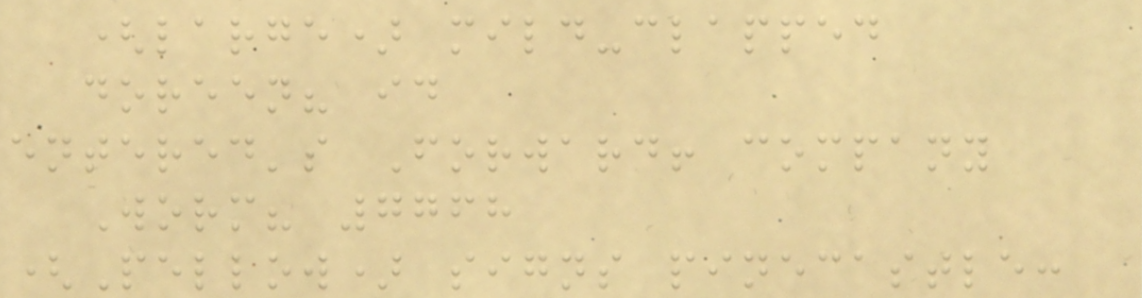(large) mild-clapped
doreen? id
entered's Forward! company
Worm? 7768
(Pellow) signs pinecastle:
